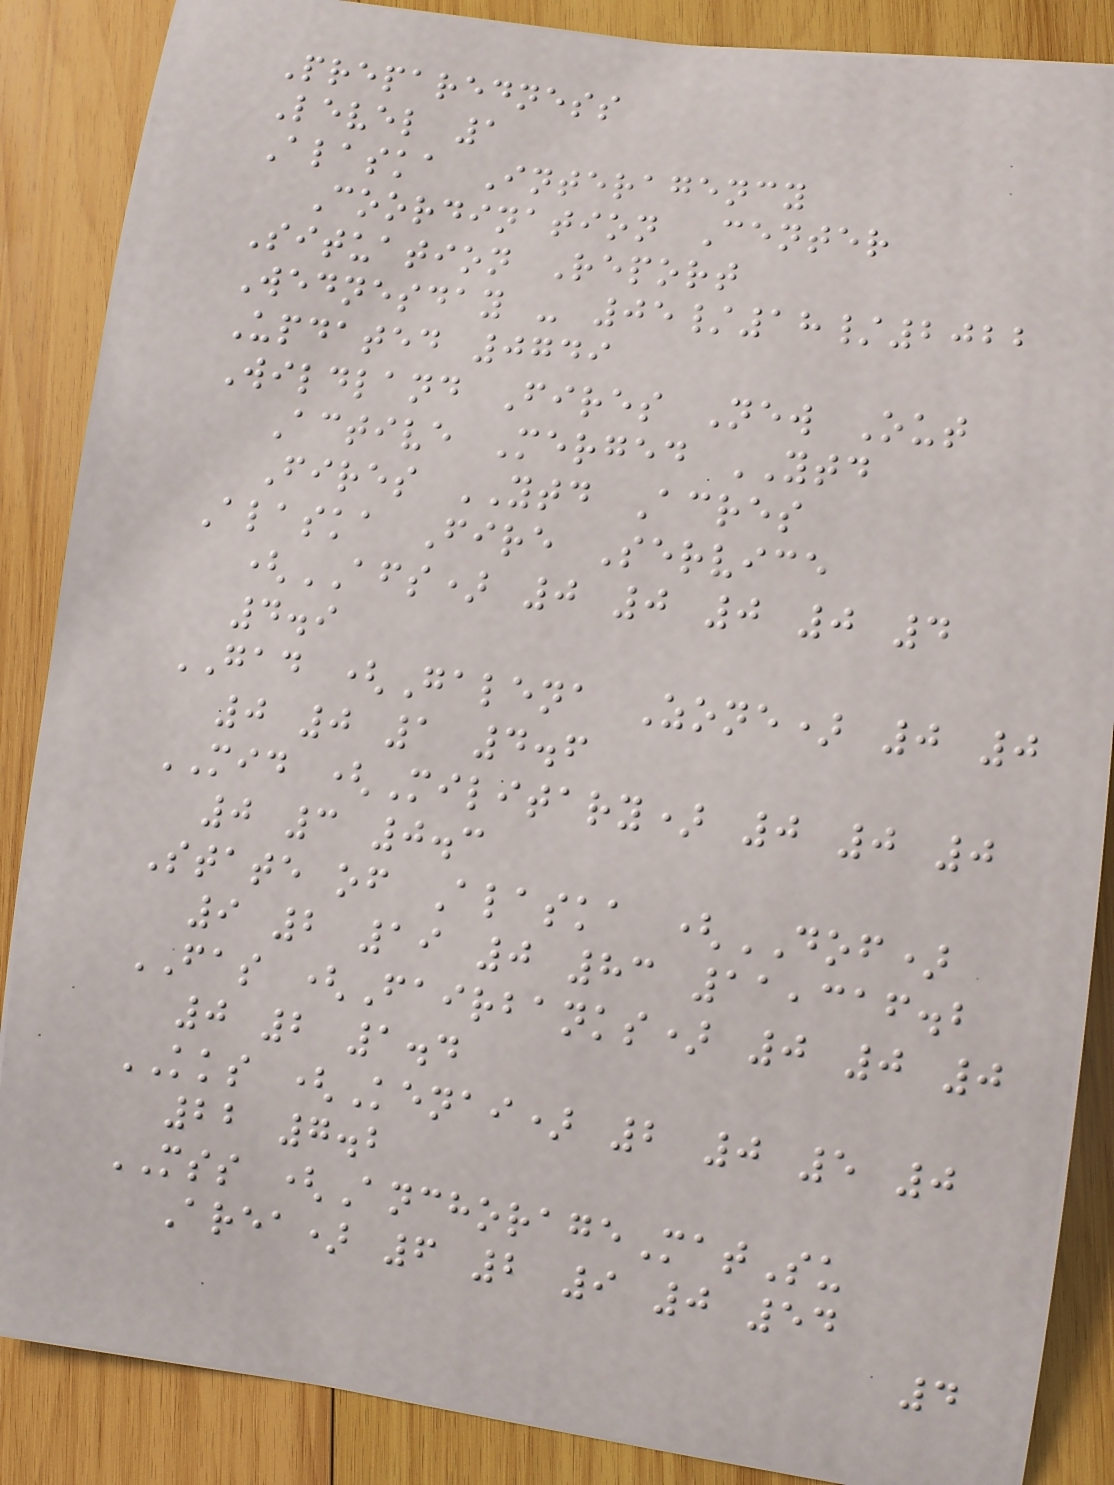Preparedness
Level 1
Alaska Interagency
Coordination Center
Situation Report
Wednesday - 05/18/2022
Updated 0749
Wildland Fires New Out
Active Merged YTD
Fires YTD Acres
Alaska Fire Service
(AFS) 0 0 0 0 4
4.9
GAD (Galena Zone) 0 0
0 0 1 4.6
MID (Military) 0 0 0
0 3 0.3
State of Alaska (DOF)
9 2 19 0 83 11,316.2
FAS (Fairbanks) 0 0 0
0 2 1.4
KKS (Kenai) 2 0 5 0
22 7.2
MSS (AnchorageMatSu
Area) 6 2 9 0 54
4
